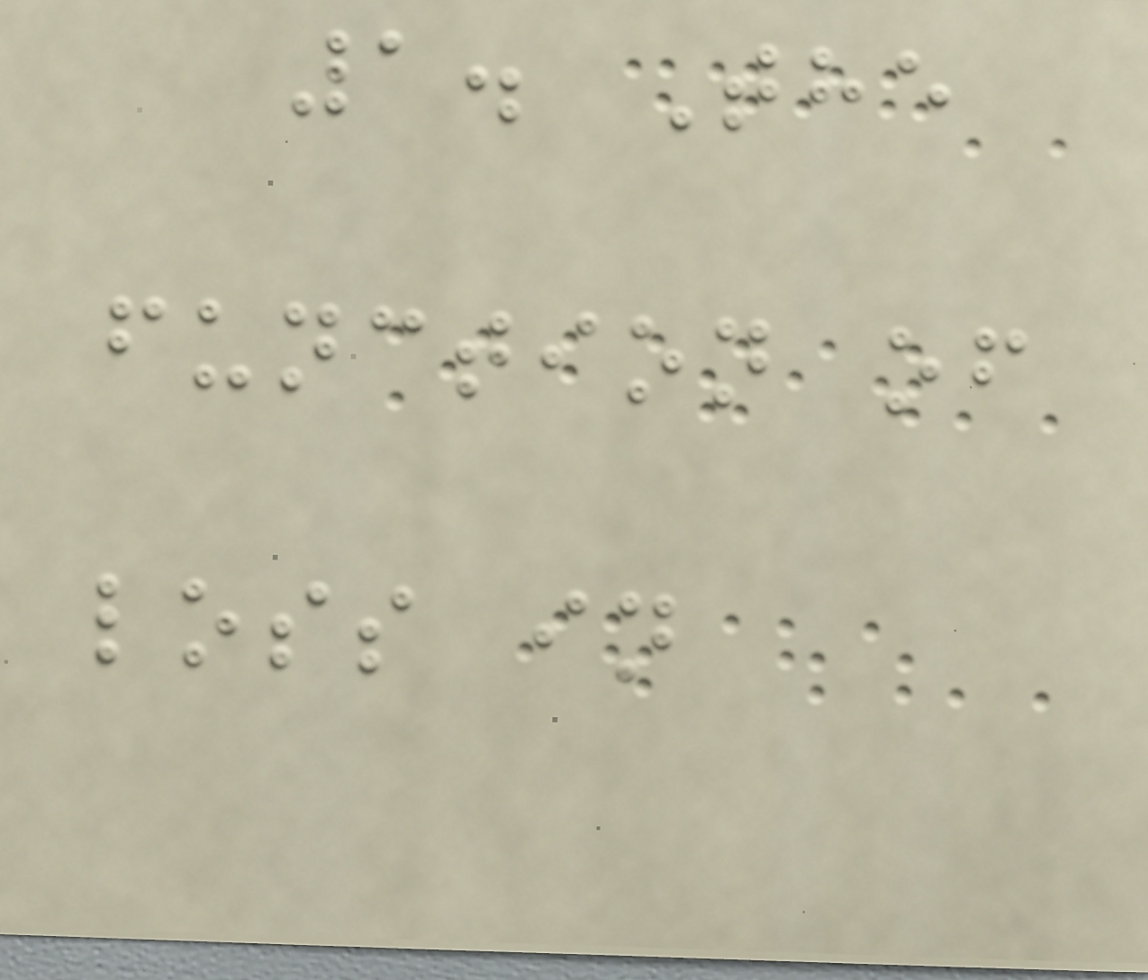1. The
function of
loss in
